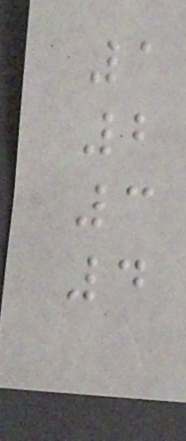1
2
3
4
